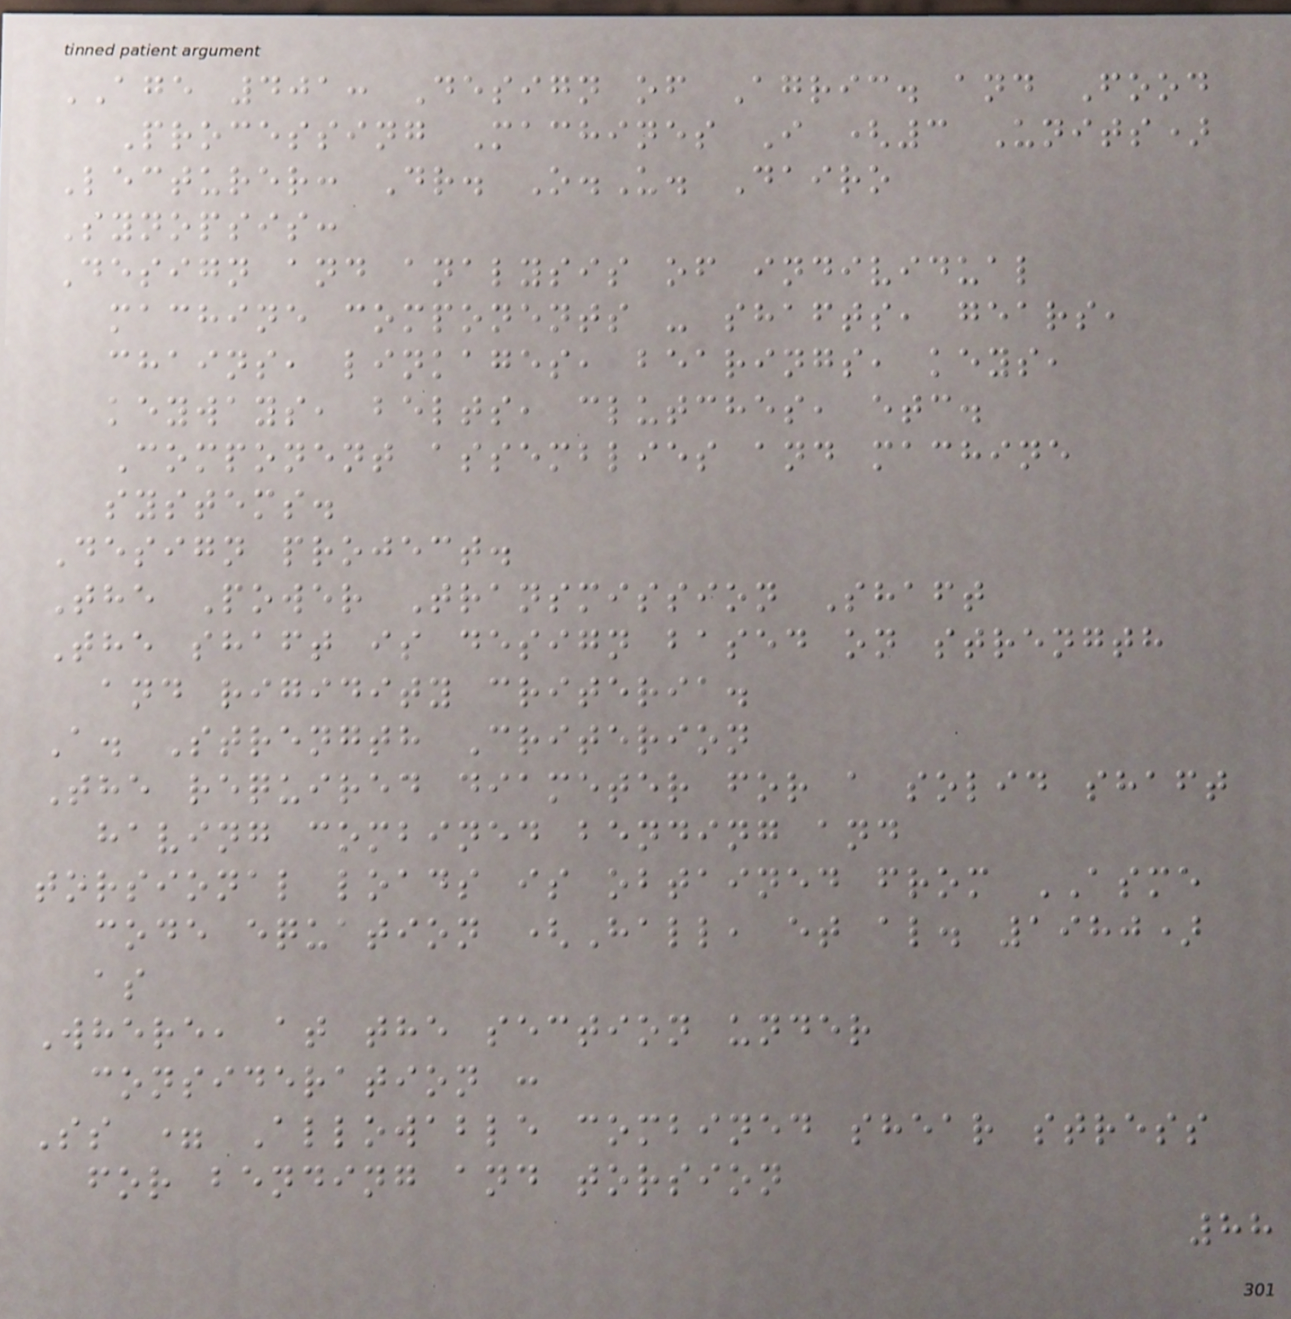AGE 401: Design of Agric. and Food
Processing Machines I (3 Units)
Lecturer: Dr. O.U. Dairo
Synopsis:
Design and analysis of individual
machine components - shafts, gears,
chains, linkages, bearings, keys,
keyways, belts, clutches, etc.
Component assemblies and machine
systems.
Design project.
The Power Transmission Shaft
The shaft is design based on strength
and rigidity criteria.
A. Strength Criterion
The required diameter for a solid shaft
having combined bending and
torsional loads is obtained from ASME
code equation (Hall, et al. 1980)
as
Where, at the section under
consideration :
Ss = Allowable combined shear stress
for bending and torsion
88
